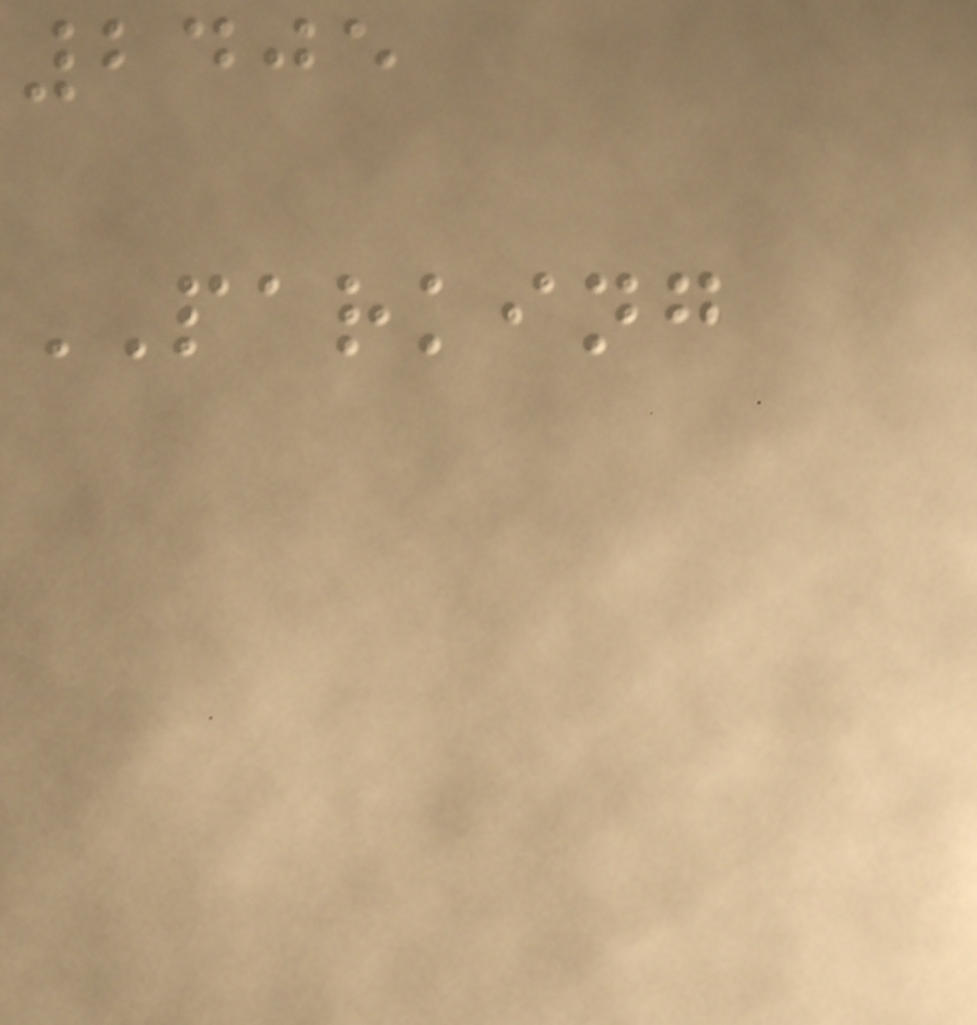2405
PARKING
